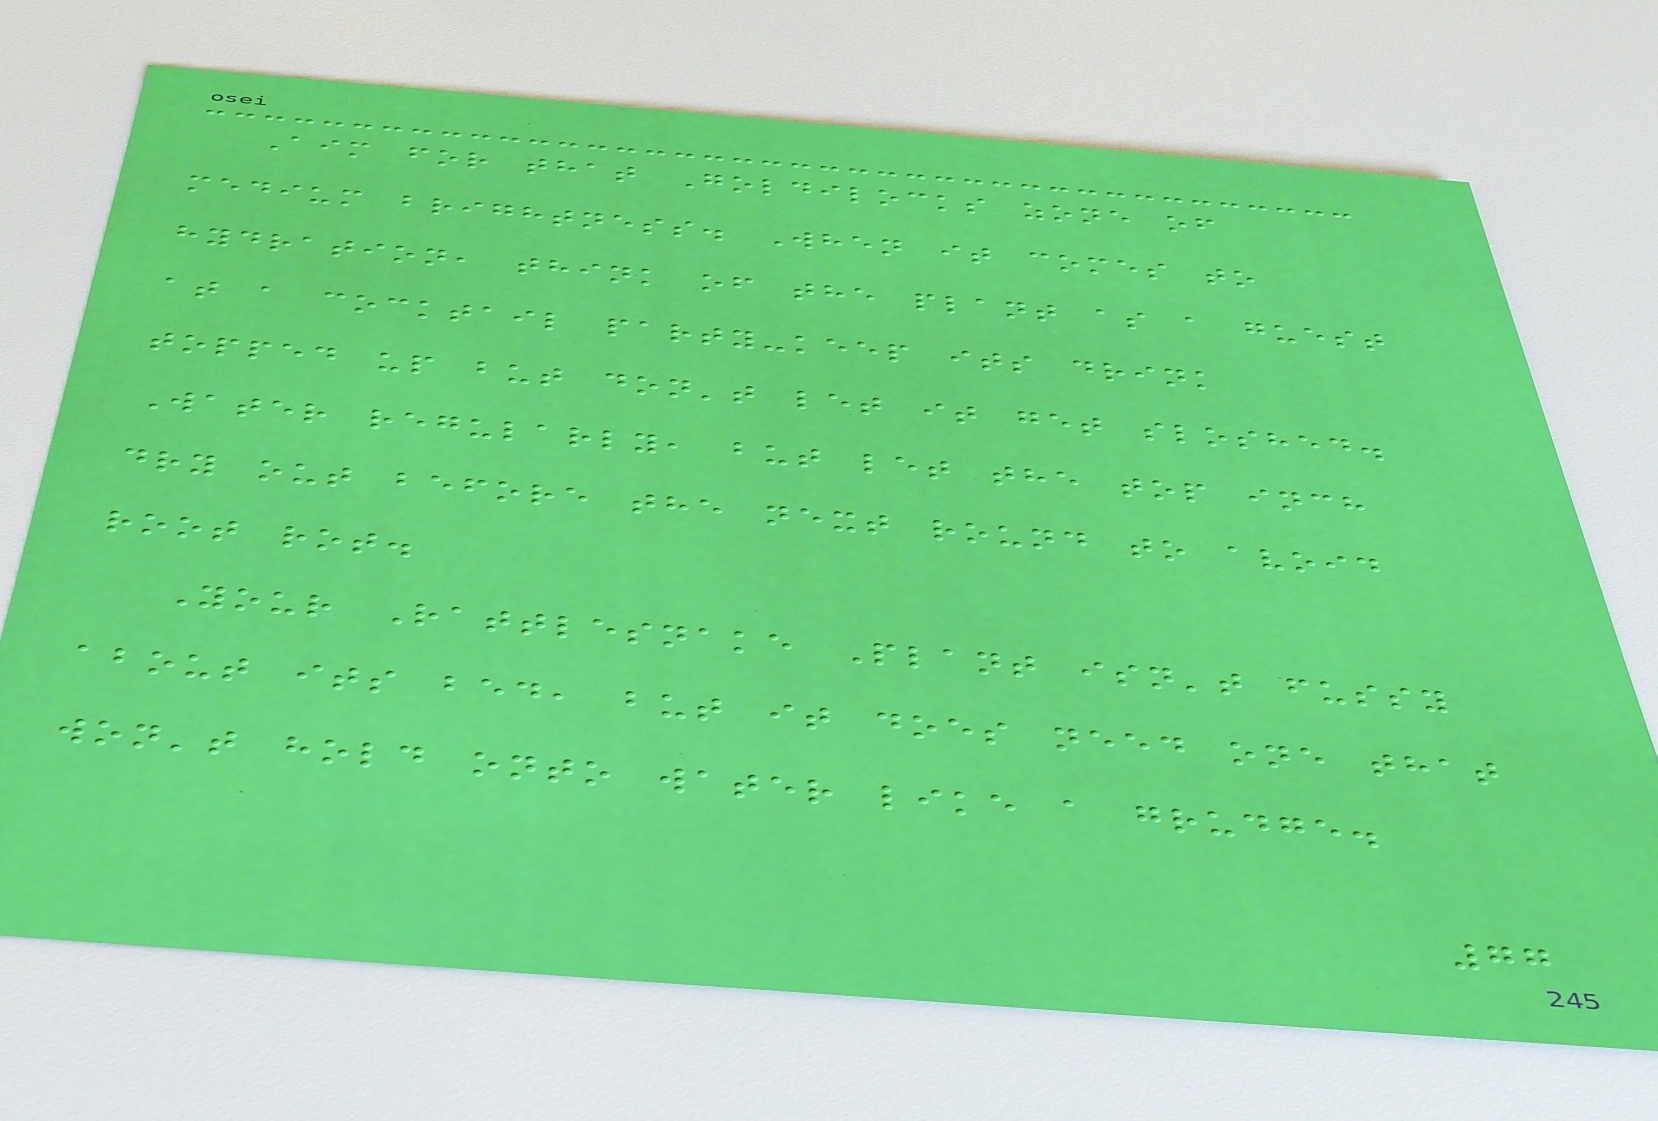Aim for that Goldilocks zone of
medium brightness. When it comes to
hydration, think of the plant as a guest
at a cocktail party-keep its drink
topped up but don't let it get sloshed.
Water regularly, but let the top inch
dry out before the next round to avoid
root rot.
Your Rattlesnake Plant isn't fussy
about its bed, but it does need one that
won't hold onto water like a grudge.
77
